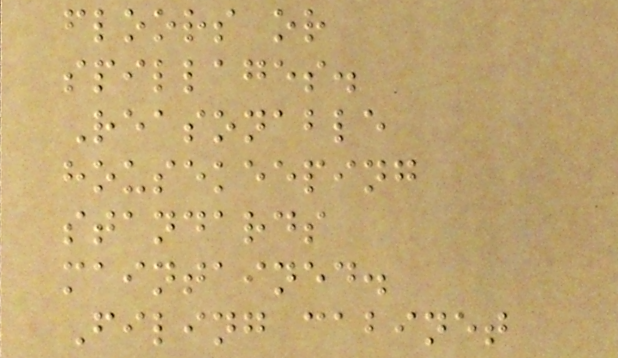floors or
spillages.
Reasonable
housekeeping
standards
maintained.
Filing cabinet
